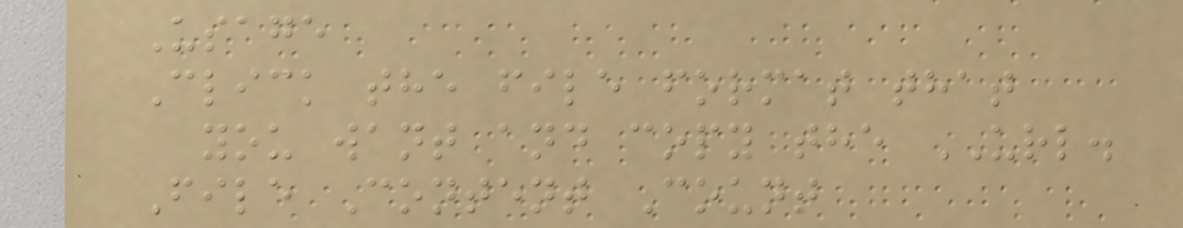Usage
Click the file format that
you want and copy the URL.
File Content Count
